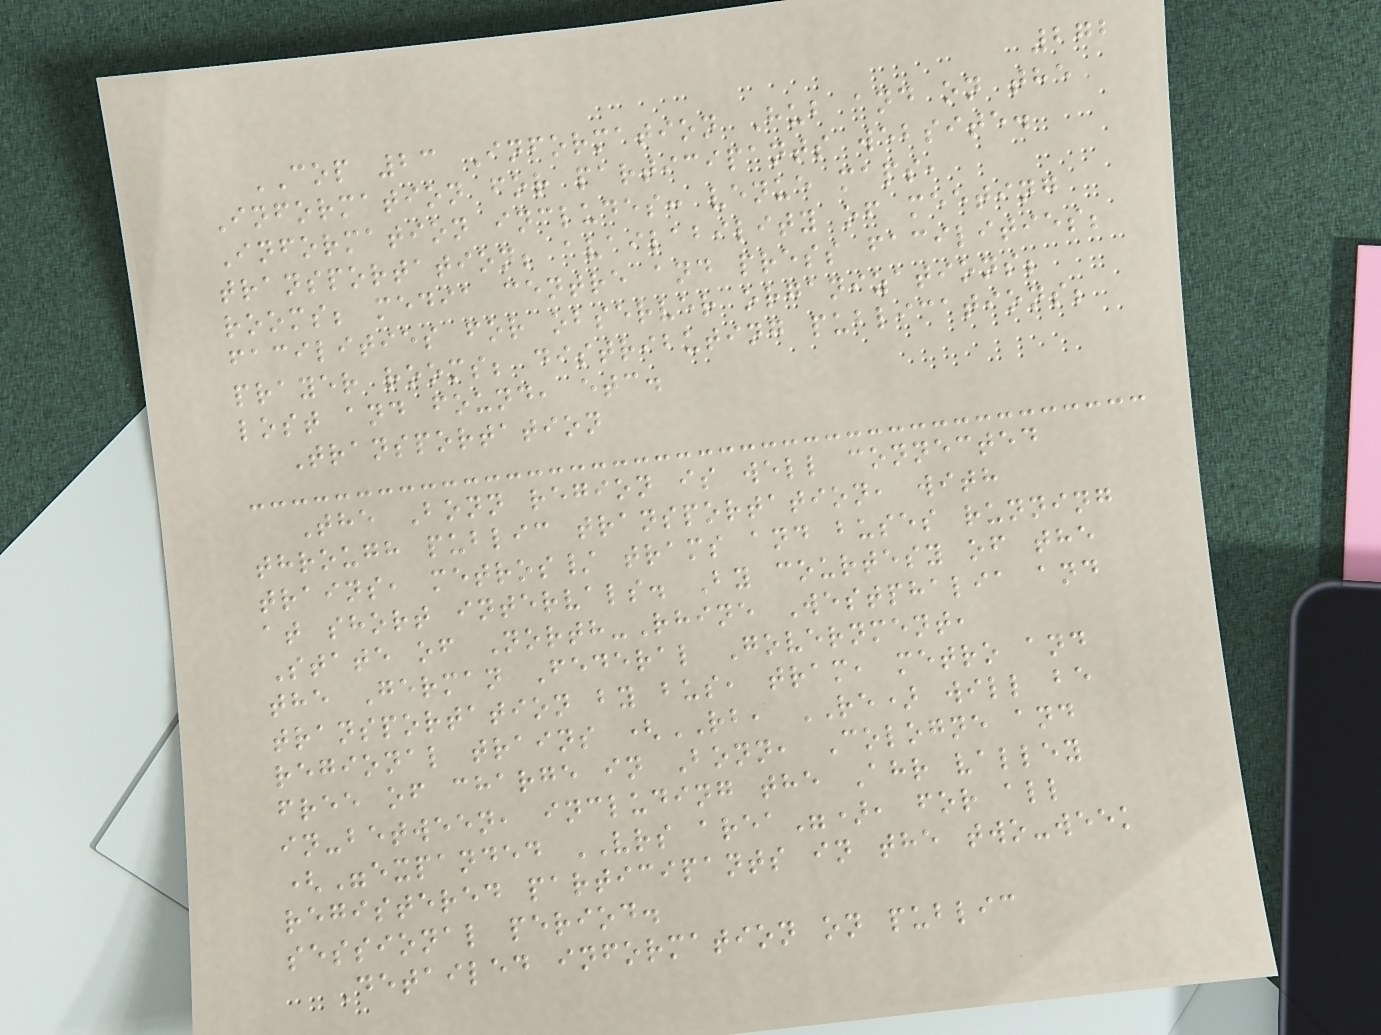272
COP 23 Information Hub and on the
Information for participants website.
Information includes: venue maps,
transportation; availability of meeting
rooms; media centre and press facilities;
facilities for observer organizations;
prayer rooms; distributing publications;
lost and found, etc.
Transportation
The Bonn region is well connected
through public transportation, with
trains, metros/ trams and buses running
at short intervals. By courtesy of the
State of North-Rhine Westphalia and
the German Federal Government,
transportation by bus, tram, metro and
regional trains (RB, RE) will be
free of charge in Bonn, Cologne and
in-between, including the Ahr valley
("expanded VRS area"), for all
registered participants in the two-week
sessional period.
Detailed information on public
